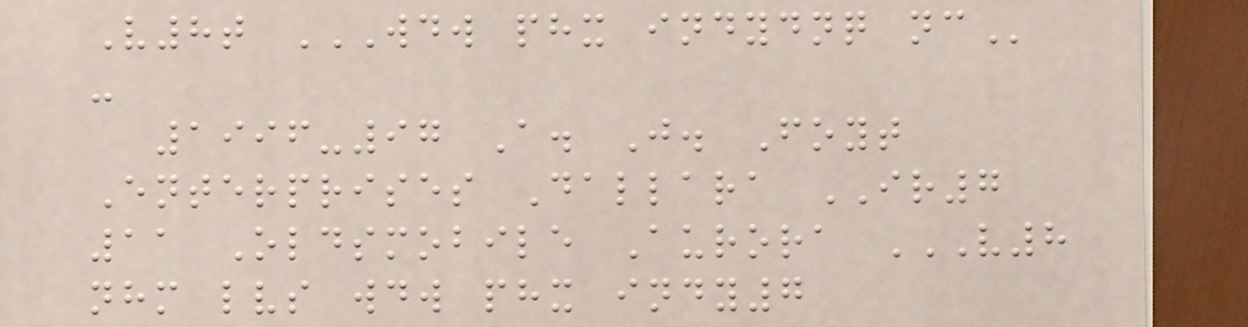V8t WDW PHX INDYDNQ NC
-
1996-97 A. J. Foyt
Enterprises Dallara IR7
11 Oldsmobile Aurora V8
NHM LVS WDW PHX INDY7
